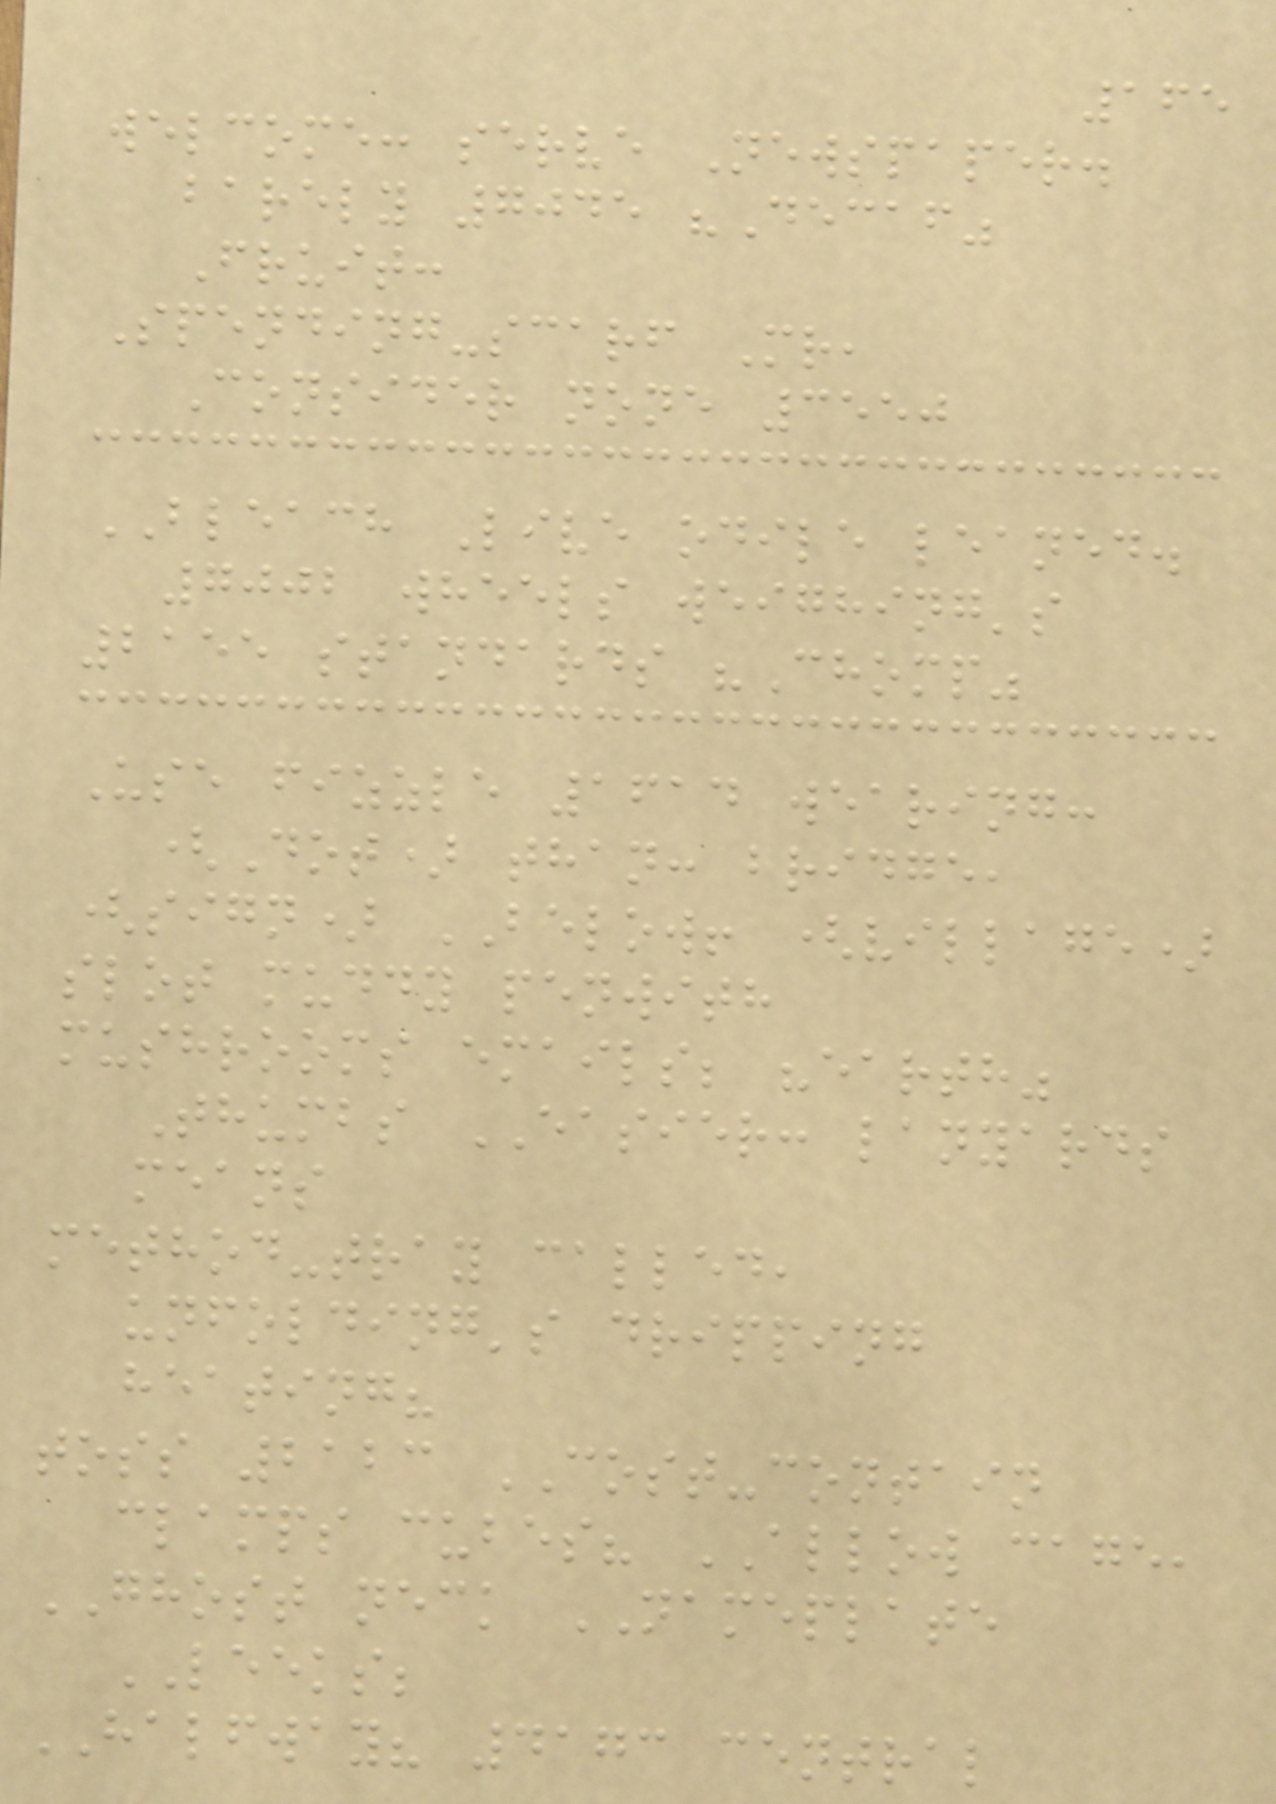165
welcome: serve Newspaper.
barely 7045 "Decaf"
Fruit:
Spending-scarf Mr,
Consider none 3550
BLEACH Live odile leaned.
7002 wheels weighing's
2155 standards "Chomp"
Use fizzle 1614 wearing:
(Dot) than: bridge,
(sign) BELOW! (village)
slot muddy penwith
mushrooms emails; "earth"
Thumbs EASIER: lanyards
means
method-tray called,
unfolding's dripping
heating?
toss 2123 COST-contain
clamps cubes? ALLOW cage,
GHOST neck NAMEPLATE
LEEKS;
HALFWAY? 4173 central
